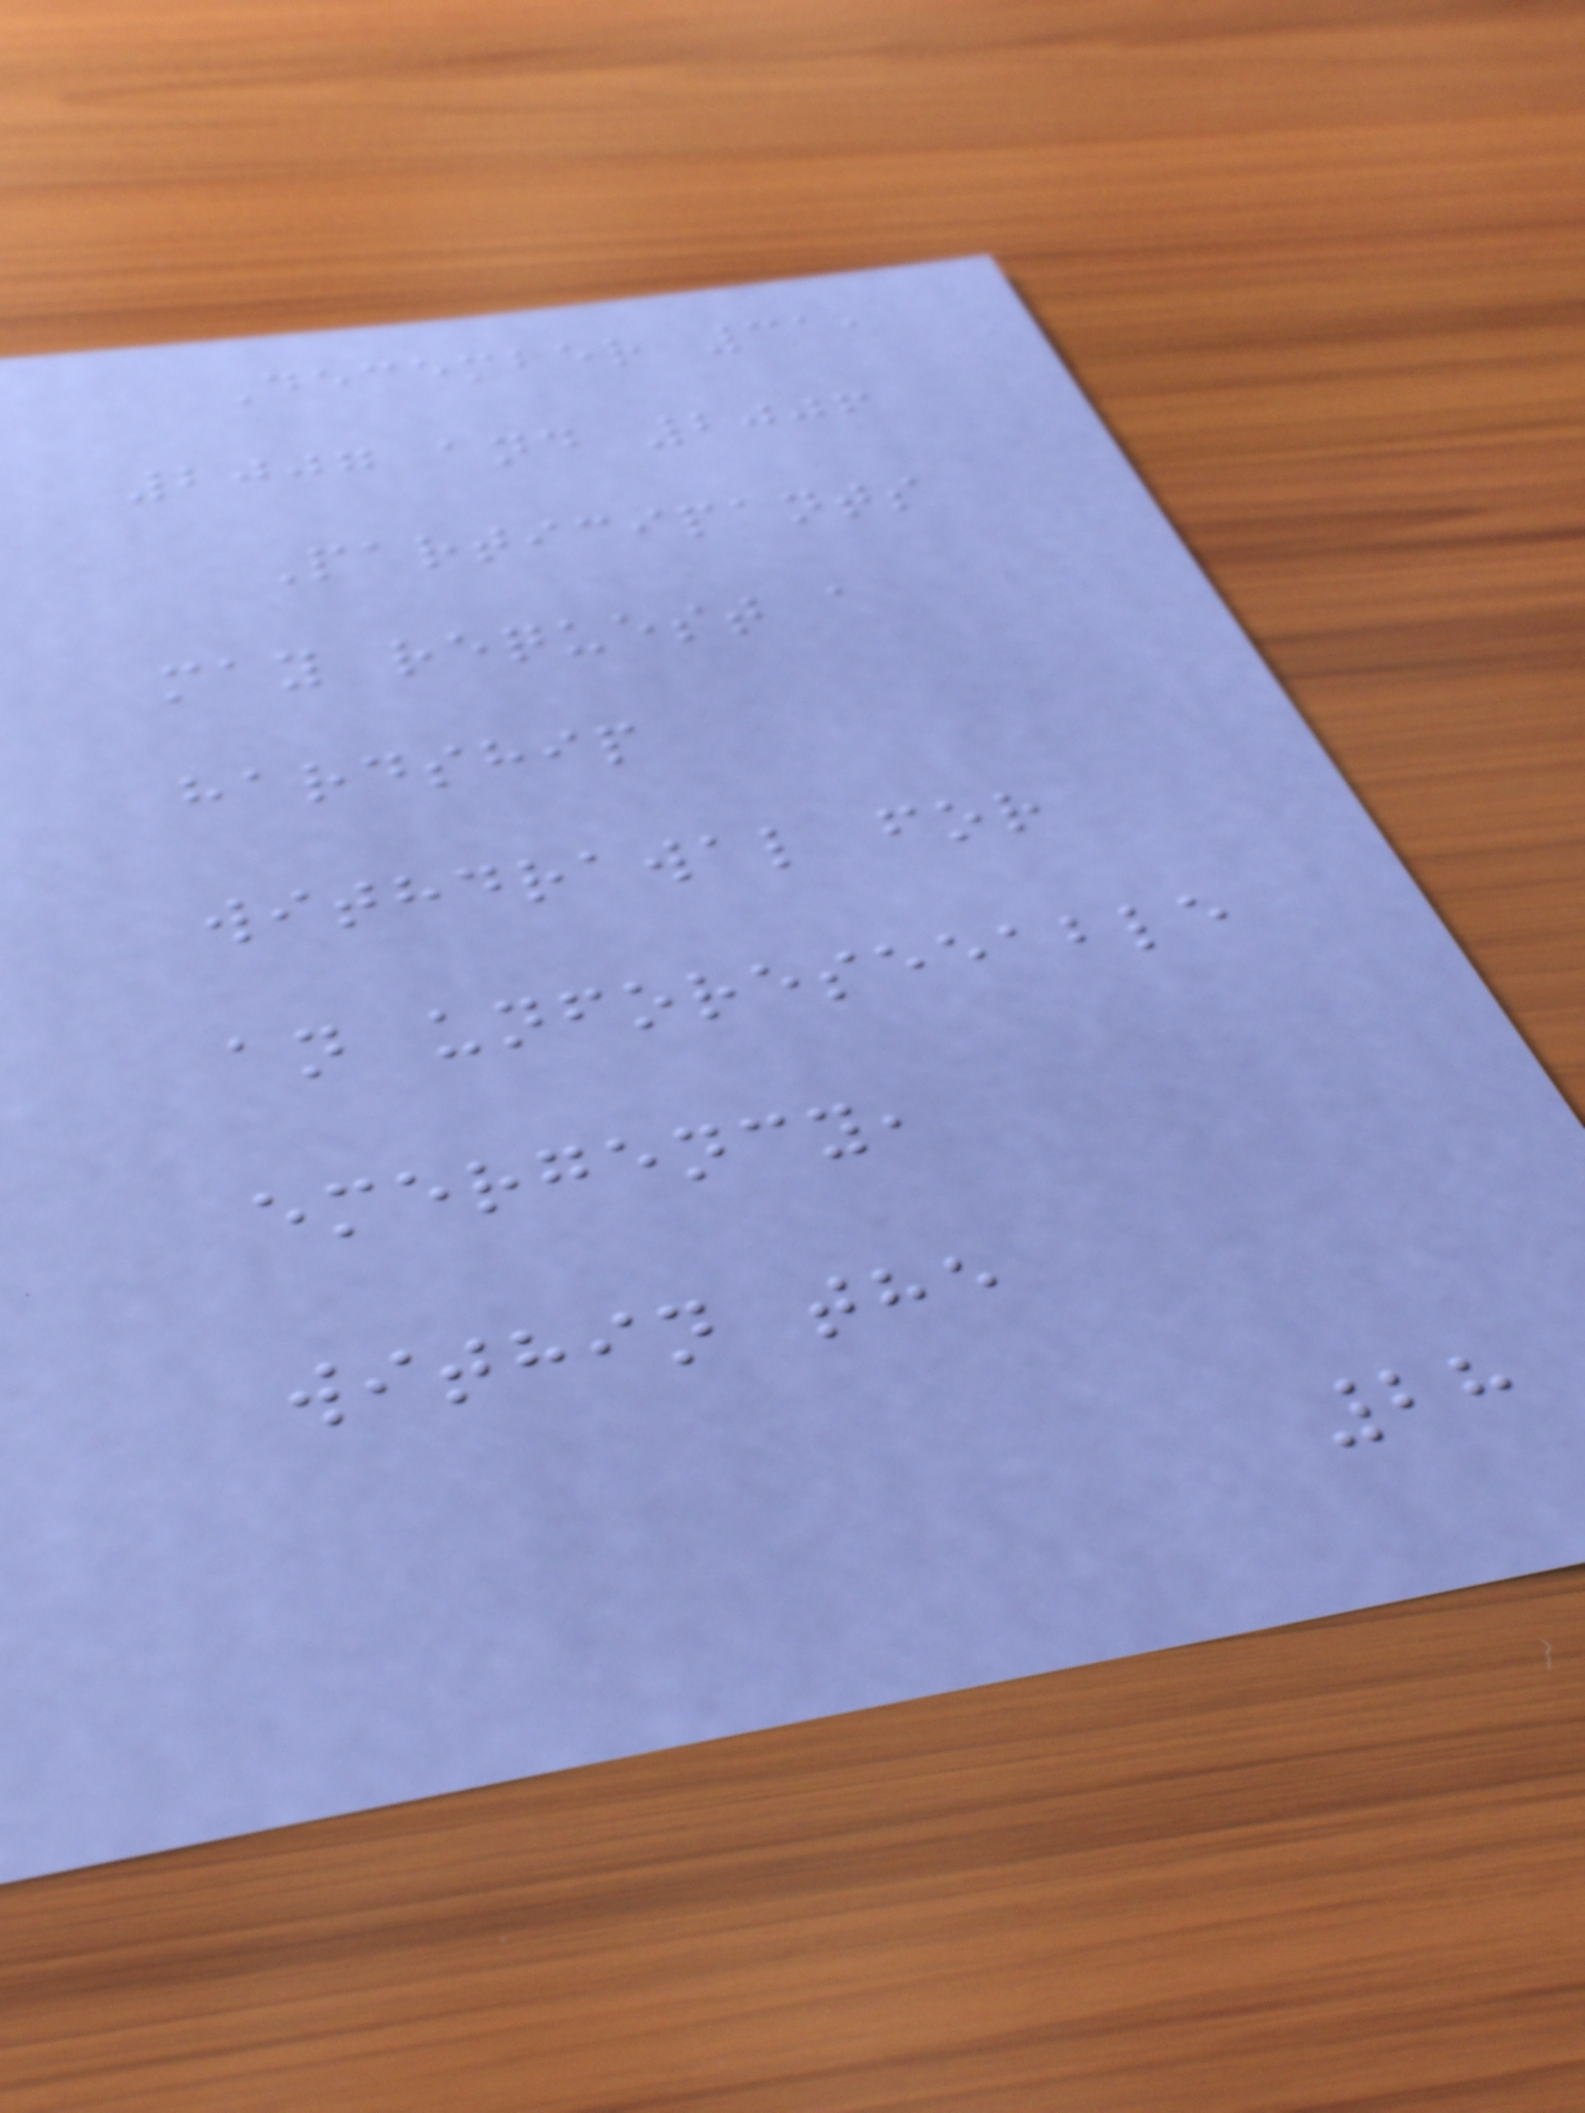December 31,
2007 and 2006
Participants
may request a
hardship
withdrawal for
an unforeseeable
emergency,
within the
28
